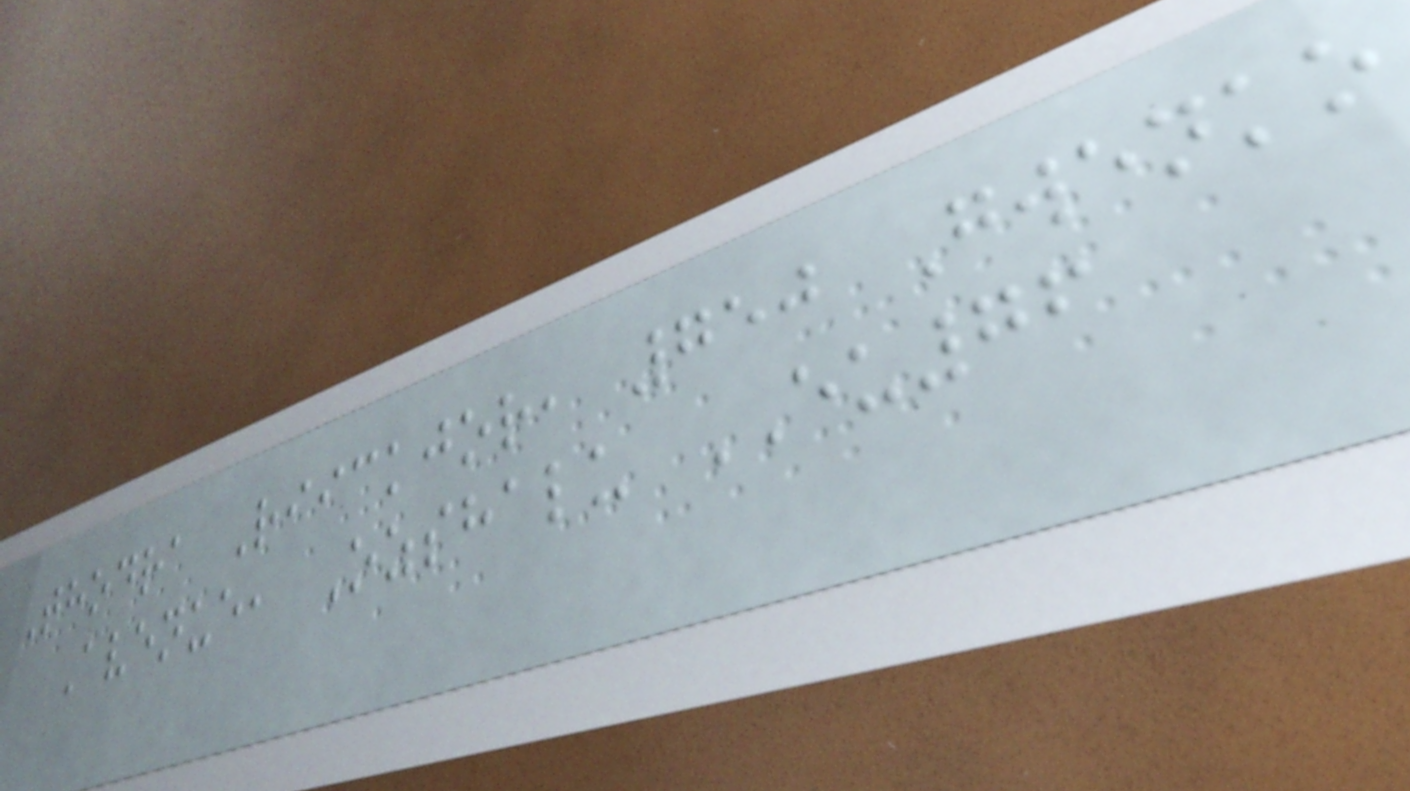Thodra Riickjor, 750 Gwenko
Avenue, Ozshalu EU76
